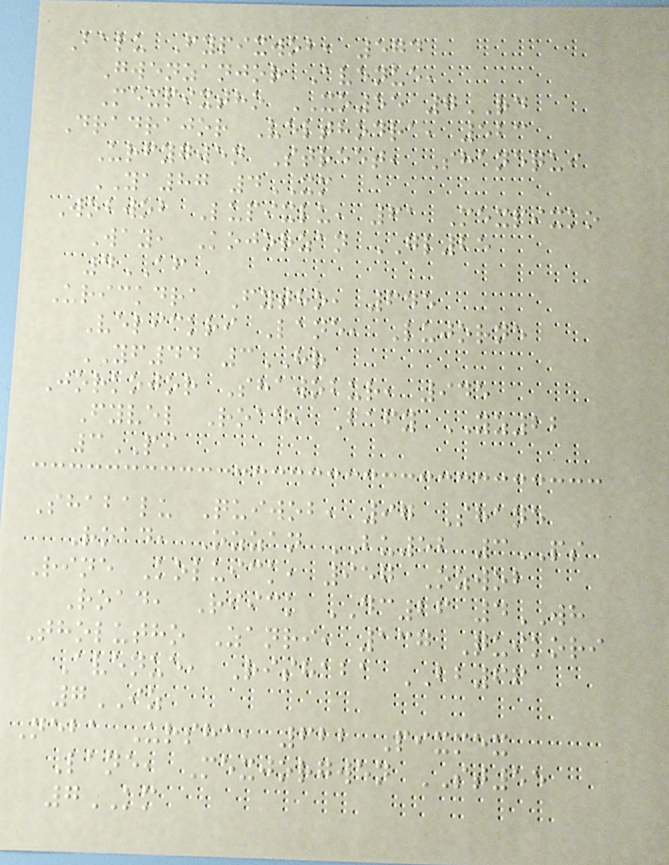Balu Fypixwob, 574
Gwenzanjor Avenue,
Mexpixtho XO55 7RD
Dradrajor Velthodra, 523
Urfygwen Street, Shanequi
YA87 4XM
Wobwob Lupixlu, 61 Mexpixko
Way, Kojorzan GL25
4AF
Urickdra Fytho, 645
Velickri Lane, Lujorne
YF44 3HR
Jorkojor Shawobur, 945
Fyvel Road, Bafy YZ22
3PI
Shabalu Quiwob, 97 Shane
Road, Ozzan BU52 3PS
Rine Koluick, 957 Ozwob
Road, Riick DC26 4WH
Tholutho Zanri, 137 Quikori
Avenue, Rishaba BB66
7IZ
Neba Ursha, 622 Pixmex
Lane, Mexjorgwen ST55
7KM
